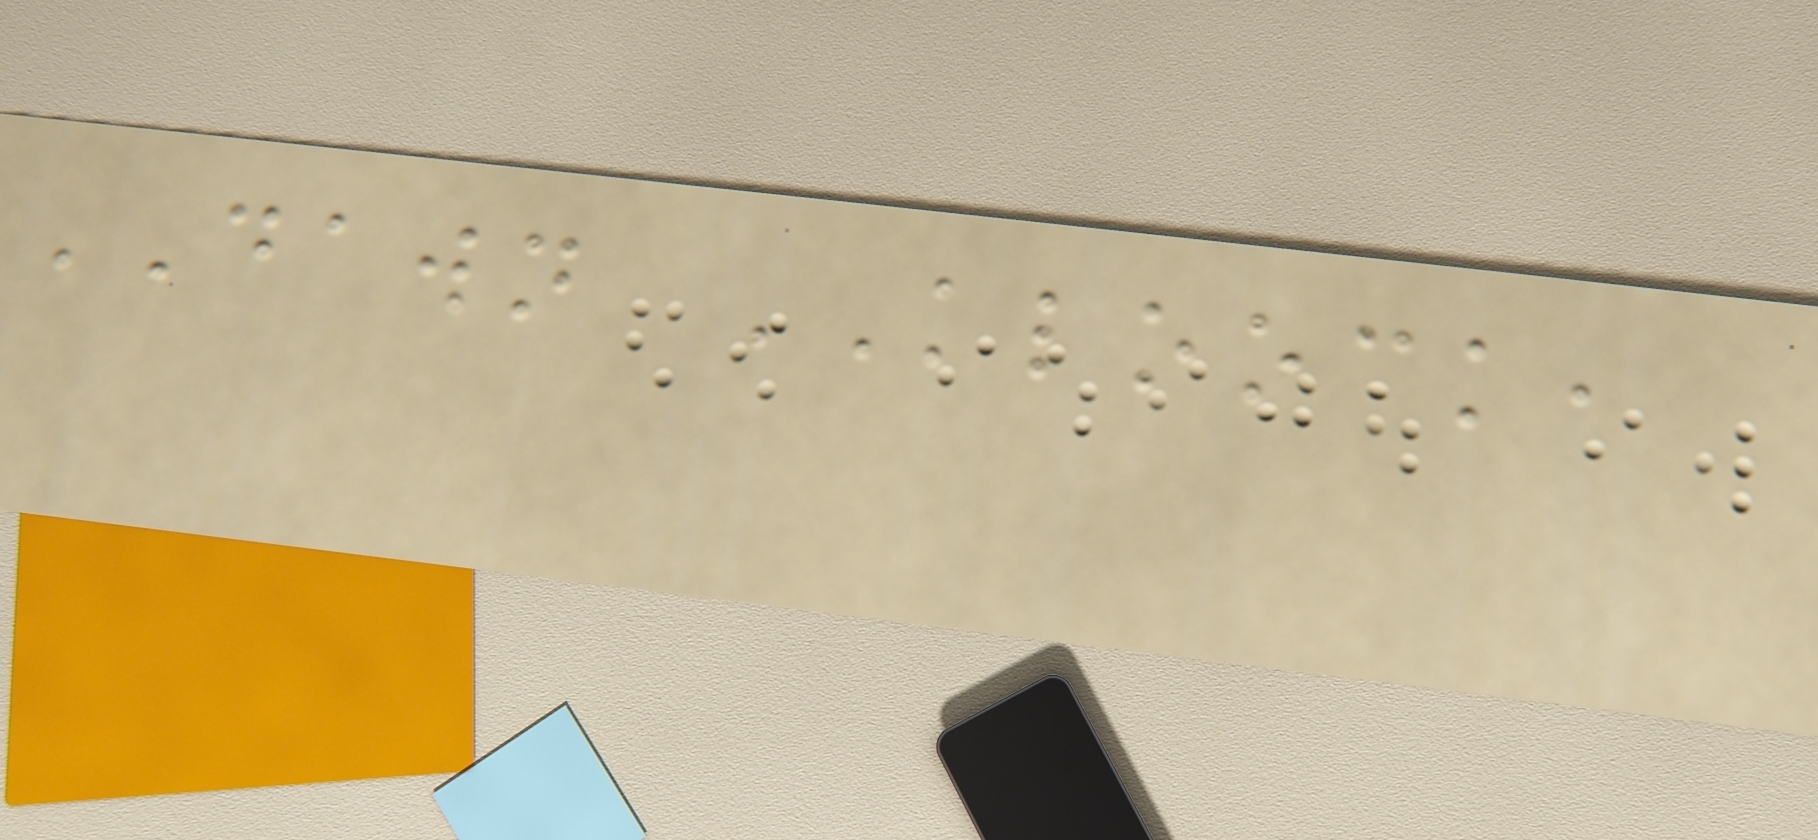DAWN KLOOCK,
